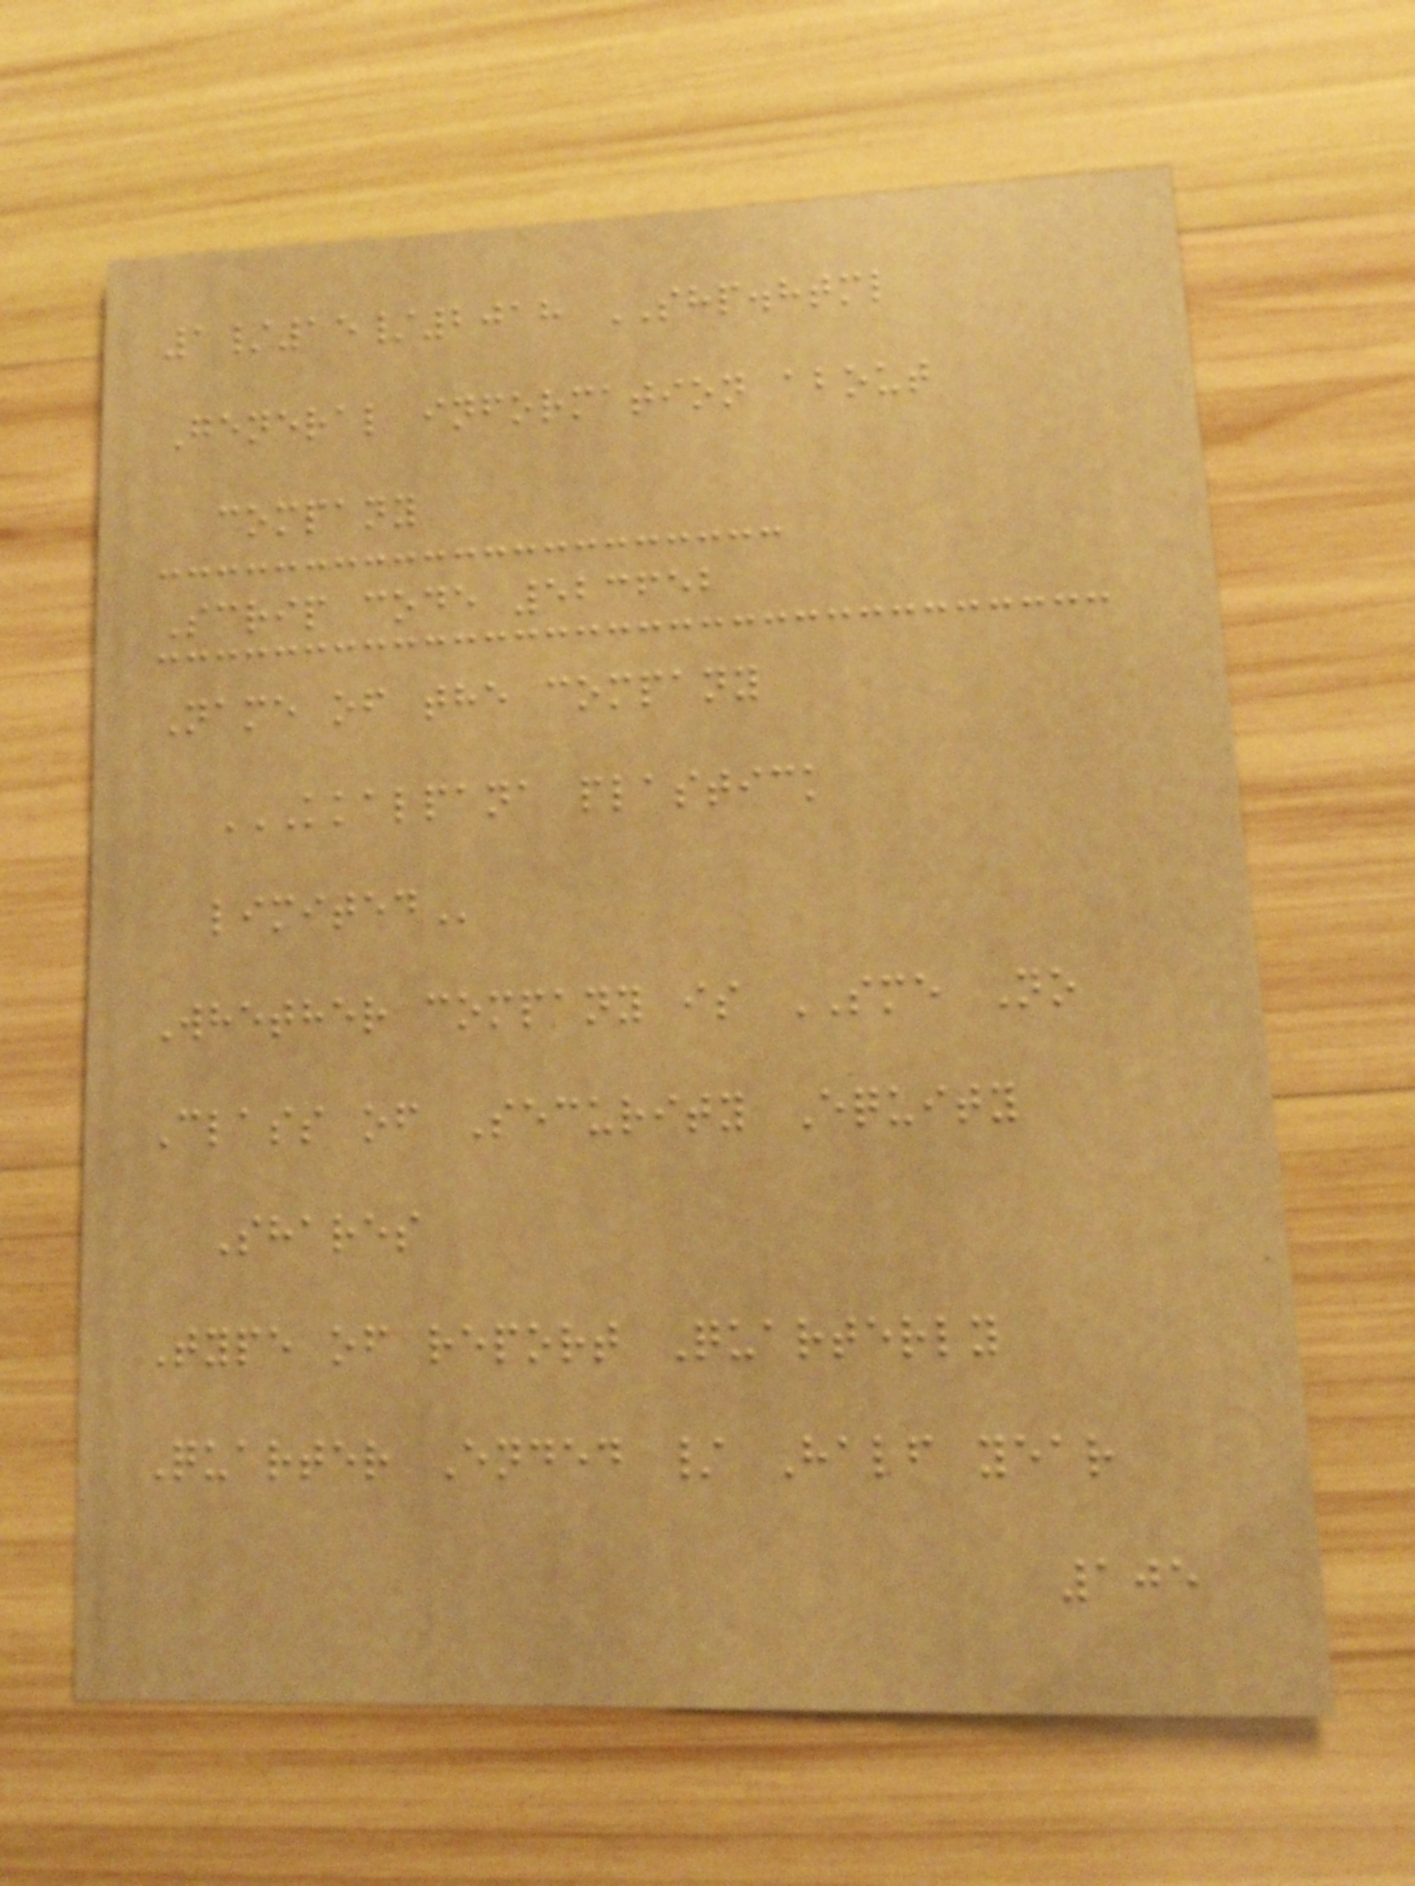1/15/2018 SHP.html
General information about
company
Scrip code 523652
Name of the company
KKALPANA PLASTICK
LIMITED
Whether company is SME No
Class of Security Equity
Shares
Type of report Quarterly
Quarter Ended / Half year
105
